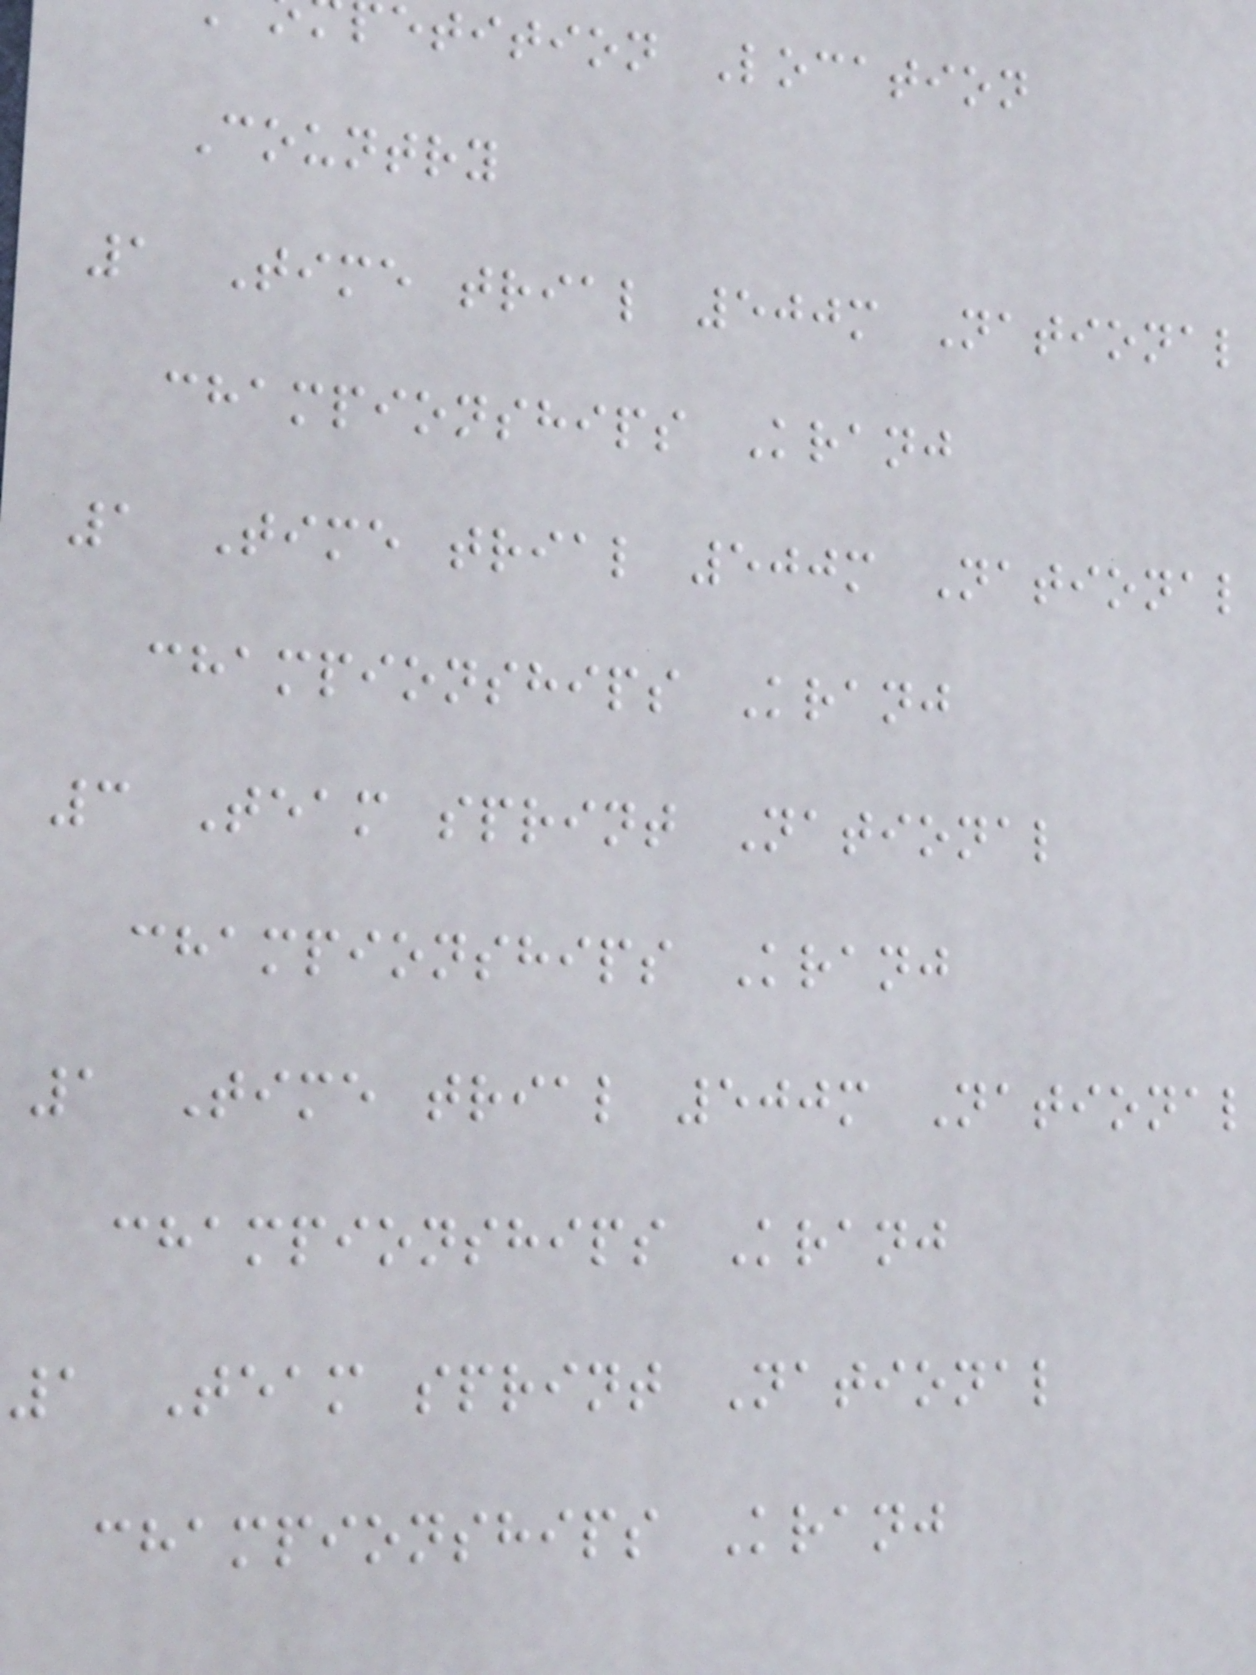etition Location
Country
1 Time trial 500m National
championships Kranj
1 Time trial 500m National
championships Kranj
3 Team sprint National
championships Kranj
1 Time trial 500m National
championships Kranj
1 Team sprint National
championships Kranj
